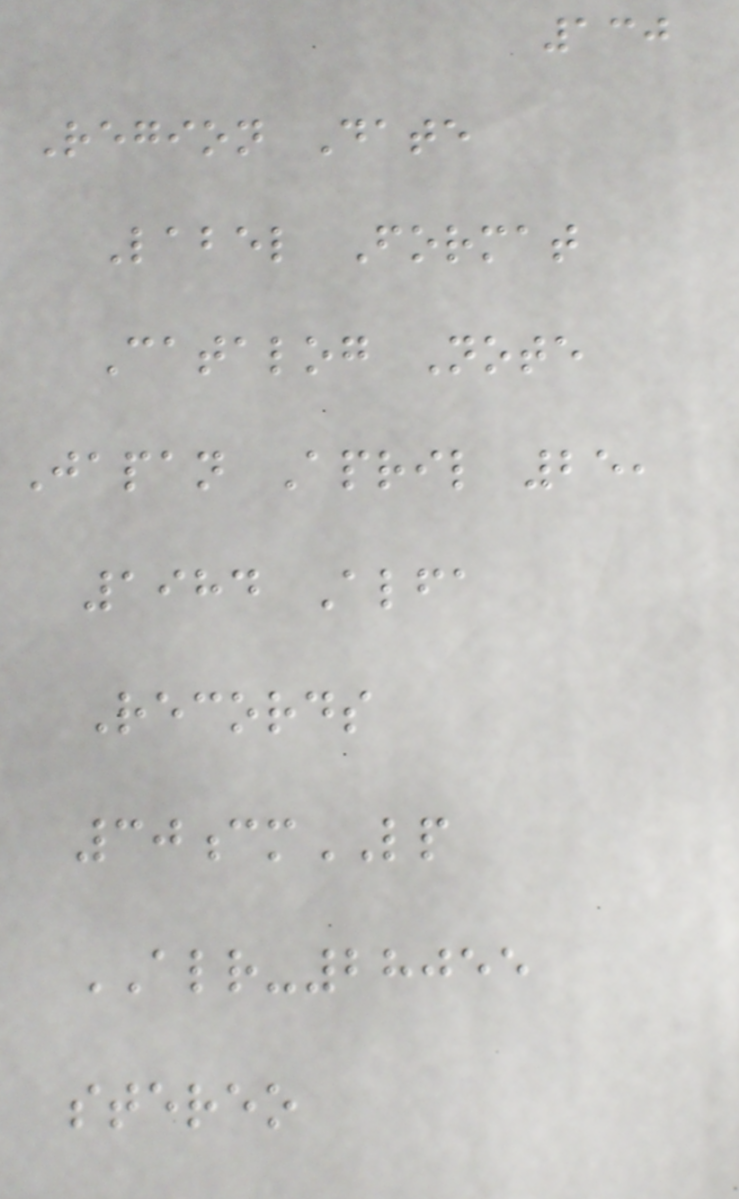130
Region Date
Label Format
Catalog Note
Japan April 25,
1984 Alfa
Records
30cmLP
ALR-28055
stereo
